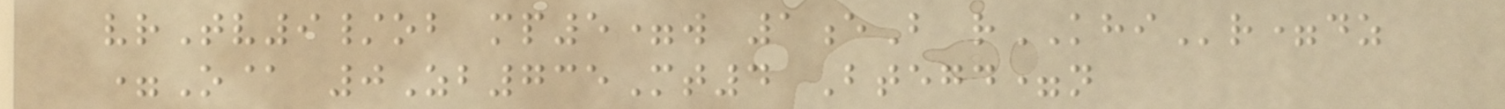vrTv9/ob mp5=w 1eB rKHIr=dz
=O@ 0Zb735Mt4 Btegd=n
